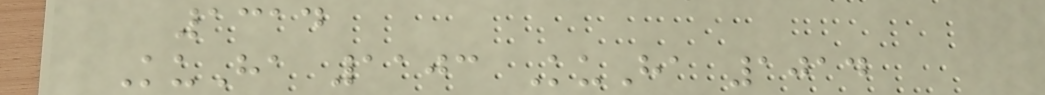1314
KuHa 1103 KuHa 1014
